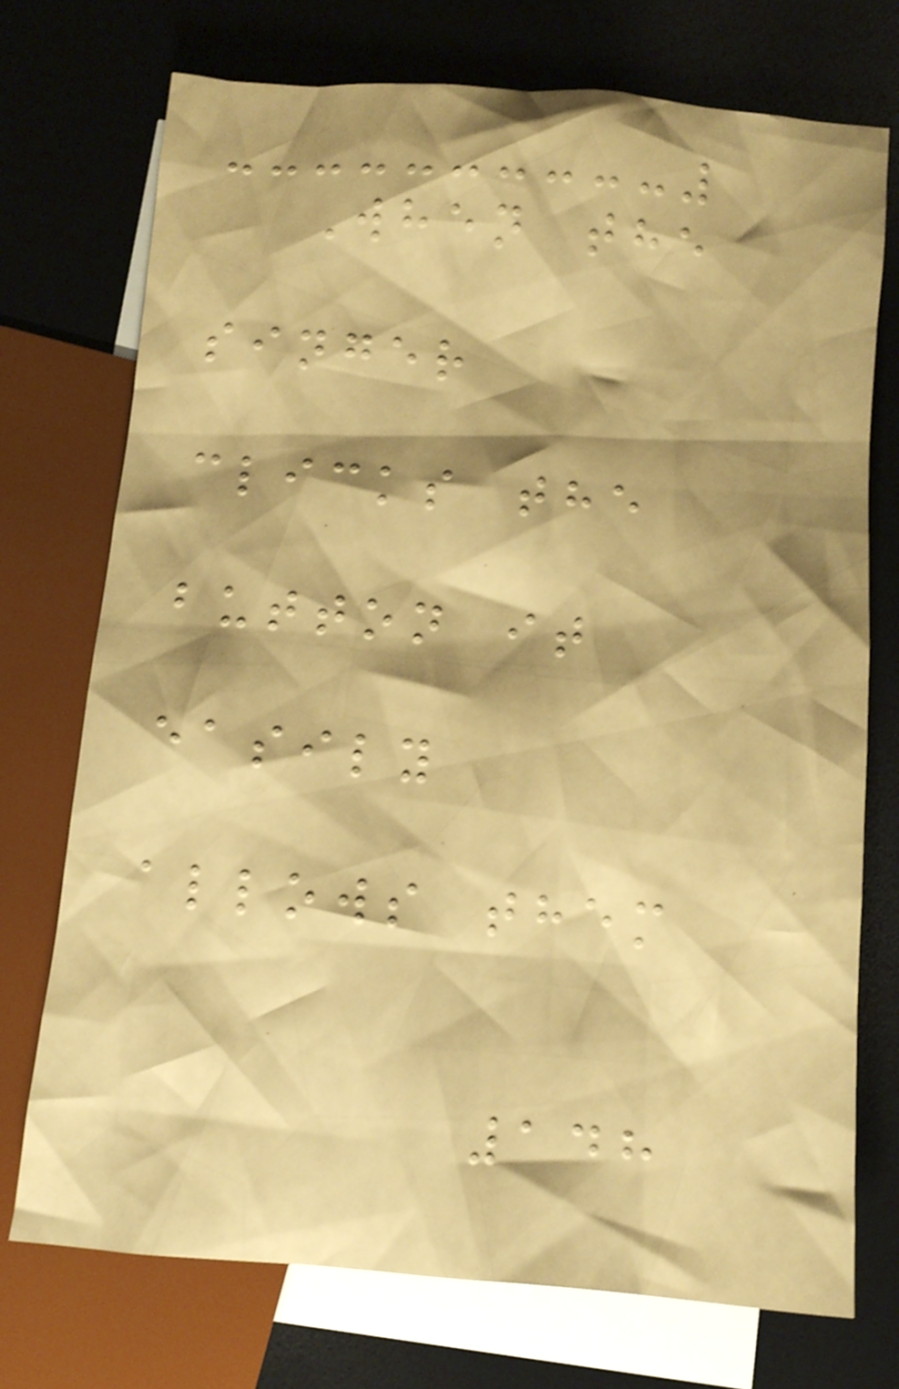When the
singer
clicks the
button it
easily
allows them
148
